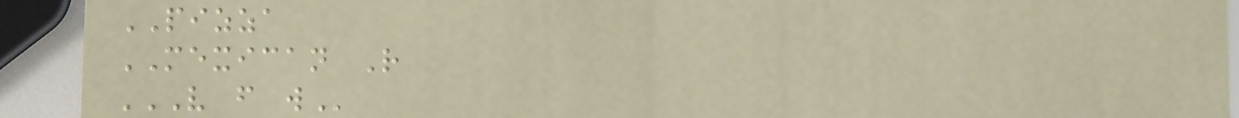PIZZA
MEXICAN R
V F W
